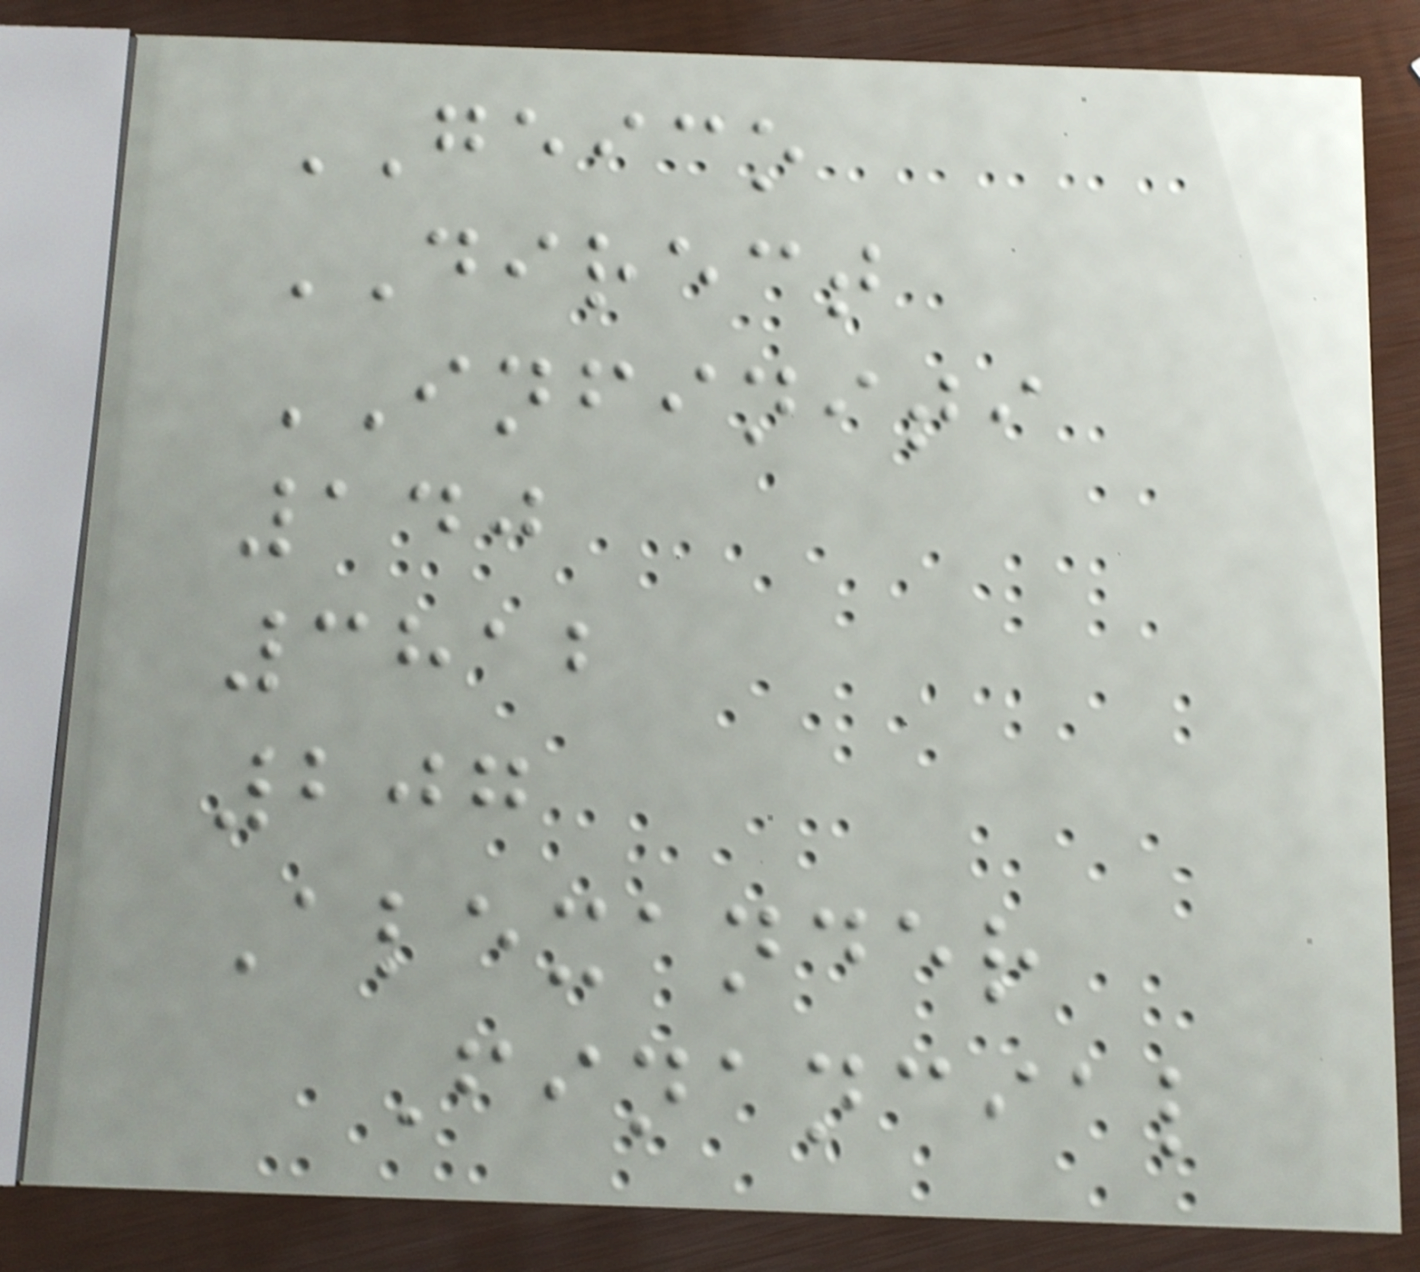GEICO
DIRECT
INFINITI
140
3812
207
Alexander
Financial
